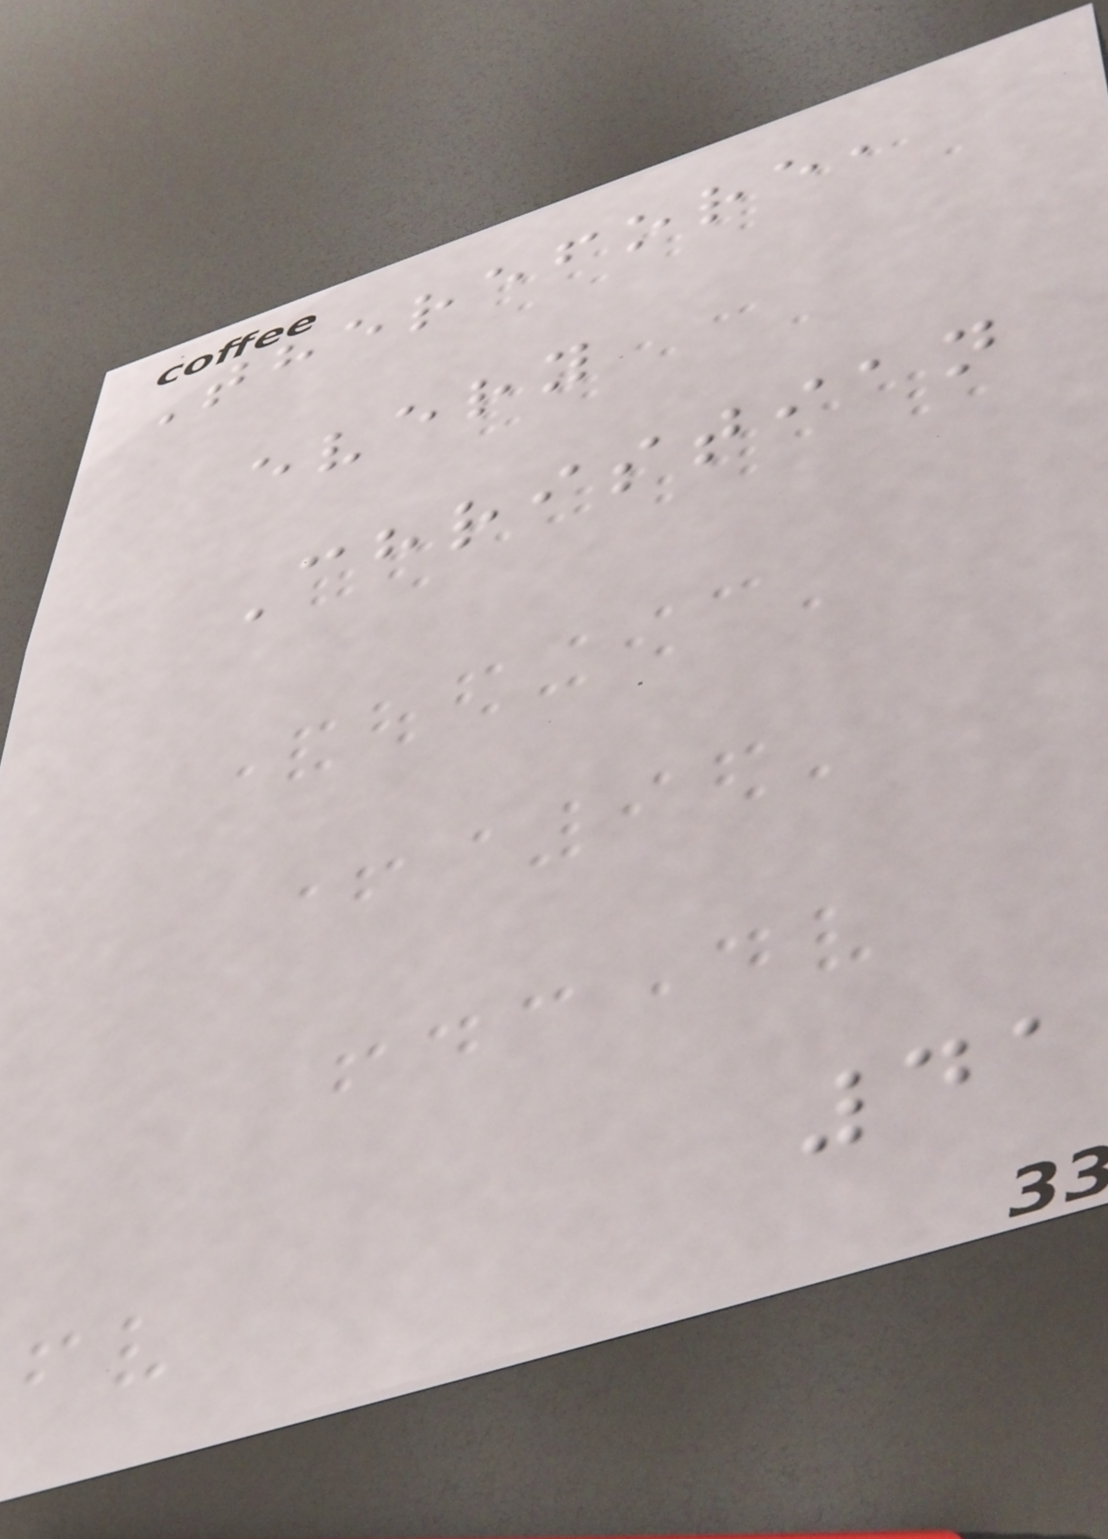Therefore,
every
Christian
41
